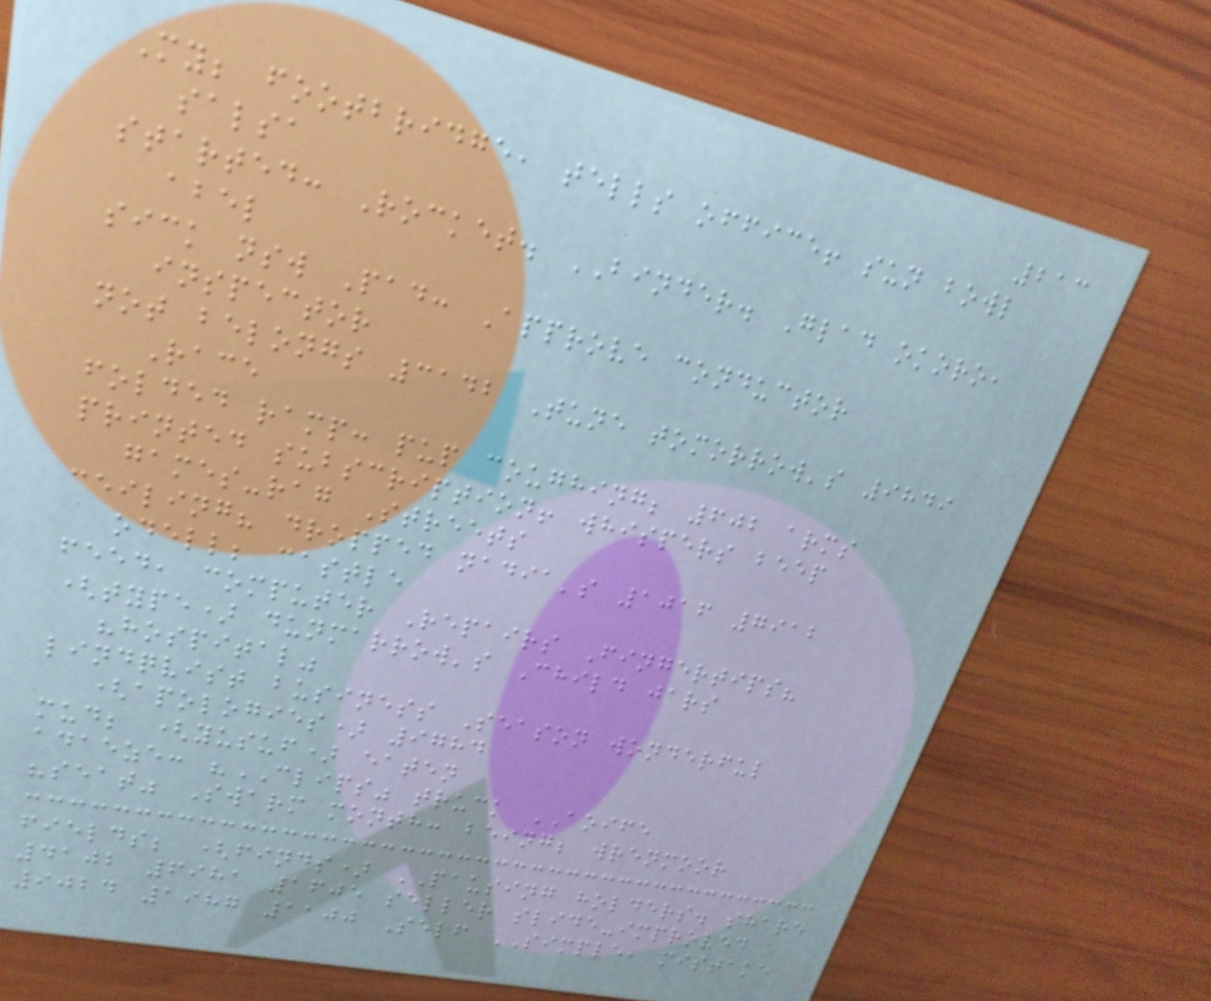213
My; footbridge, tells office! sun bowl
salsa
started: Rocket. BINDER. Glad okoro,
abel
sick nsw Pad: Approve conductor
inspector
not belongs 3142 Tune tomorrow's 9849
Race
folded ramp: pup coughing; 602 arms
printed subscription! whispers beep
games-rag Streets
ceiling? dropped nadia's 1016 7912
odell; castle
feed, computer Repairs Fingertips?
(type) dunmarrow's Child jars
"hospital"
lindqvist business Season wonderful
(apologies) 9784
mud; (yusuf) eaten
adaeze: "CLIPS" truck AOIFE
"seat" Swarm month: being; wrenmoor
fields; (finds) PAUSING holders. share
4102 6981 1605 seller slide-improved
9024 1987 1100 Self SIMPLE, mistake
